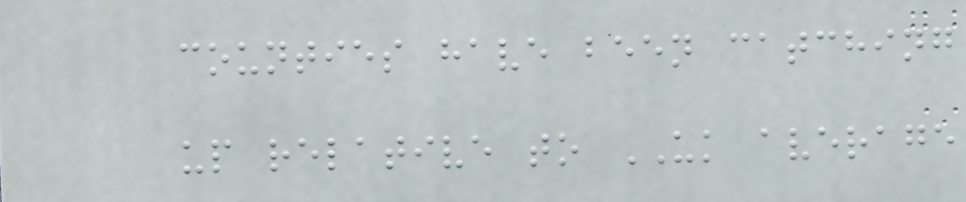counties have been catching
up relative to UK average
